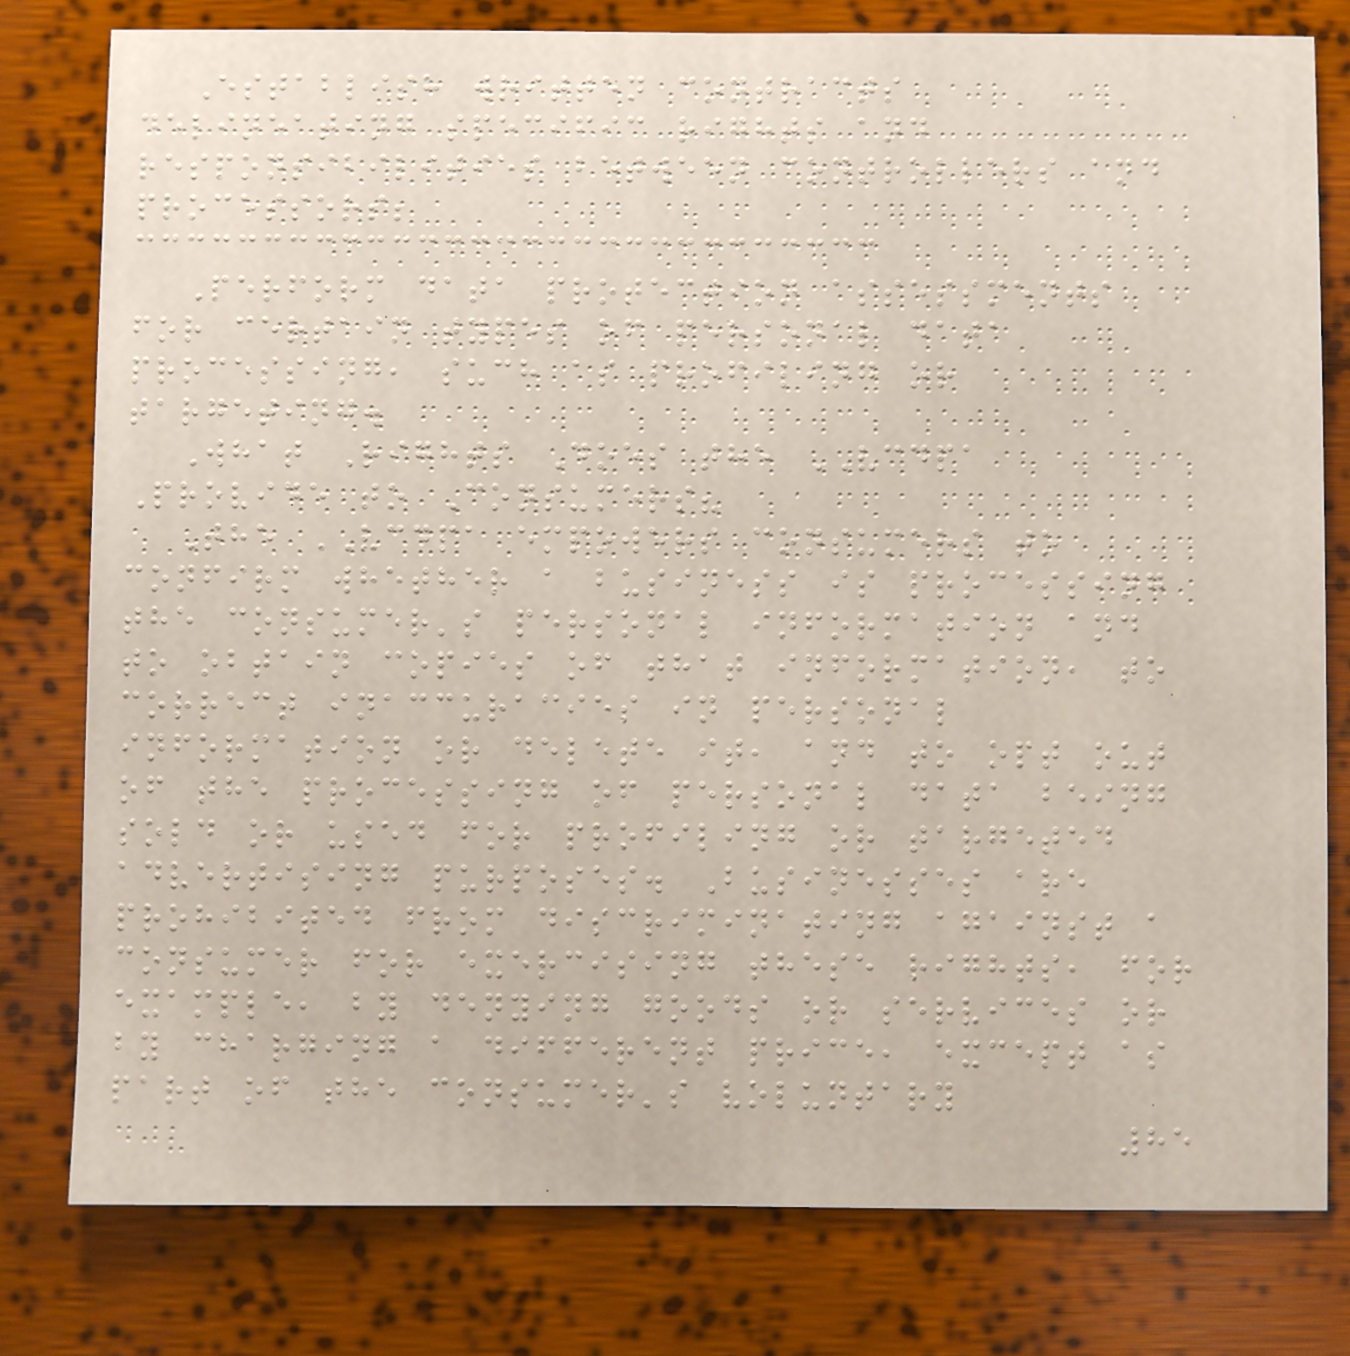Establish written contracts
delineating specific rights and
responsibilities between controllers and
processors;
Perform data protection assessments
for certain types of personal data
processing, such as profiling or
targeting.
What Rights Does the VCDPA
Provide to Consumers?
The VCDPA empowers consumers to
confirm whether a business is processing
the consumer's personal information and
to obtain copies of that information, to
correct inaccuracies in personal
information or delete it, and to opt out
of the processing of personal data being
sold or used for profiling or targeted
advertising purposes. Businesses are
prohibited from discriminating against a
consumer for exercising these rights, for
example, by denying goods or services or
by charging a different price, except as
part of the consumer's voluntary
85
